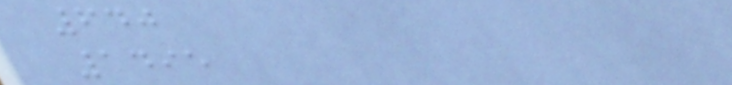640
1495
